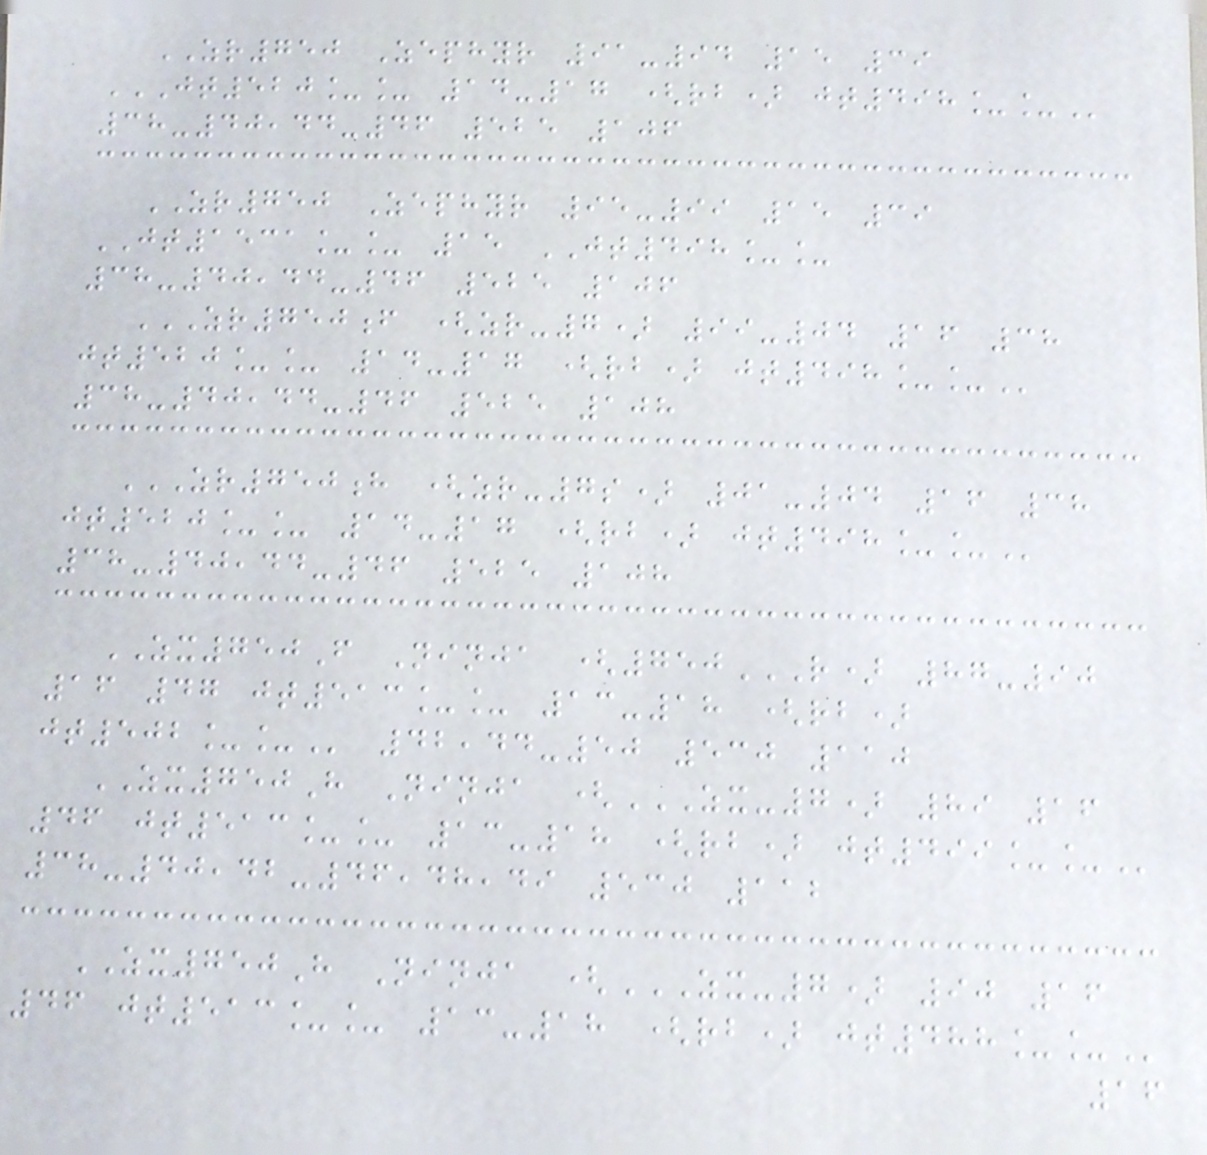ZR750 Zephyr 91-94 15 39
JT520__ 14-17 (RB) JT498__
38-40,44-46 525 106
ZR750 Zephyr 95-99 15 39
JT1531__ 15 JT498__
38-40,44-46 525 106
ZR750F (ZR-7) 99-04 16 38
JT520__ 14-17 (RB) JT498__
38-40,44-46 525 108
ZR750H (ZR-7S) 01-04 16 38
JT520__ 14-17 (RB) JT498__
38-40,44-46 525 108
ZX750F Ninja (750R) 87-90
16 47 JT513__ 13-18 (RB)
JT502__ 42,44-50 530 110
ZX750H Ninja (ZX-7) 89 16
46 JT513__ 13-18 (RB) JT499__
38-40,42-46,48,49 530 112
ZX750H Ninja (ZX-7) 90 16
46 JT513__ 13-18 (RB) JT488__
16
